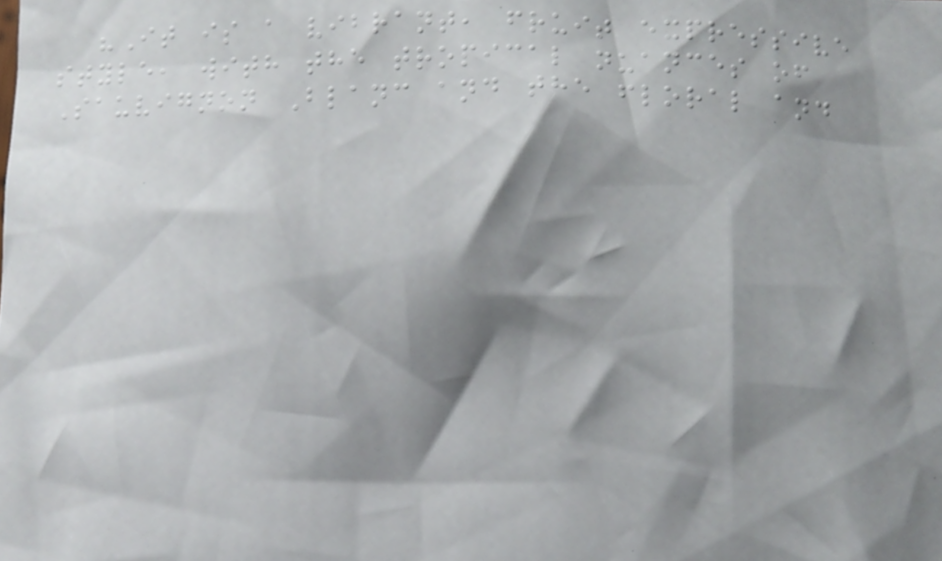"It is a vibrant, fruit expressive
style, with the tropical nuances of
Sauvignon Blanc and the floral and
